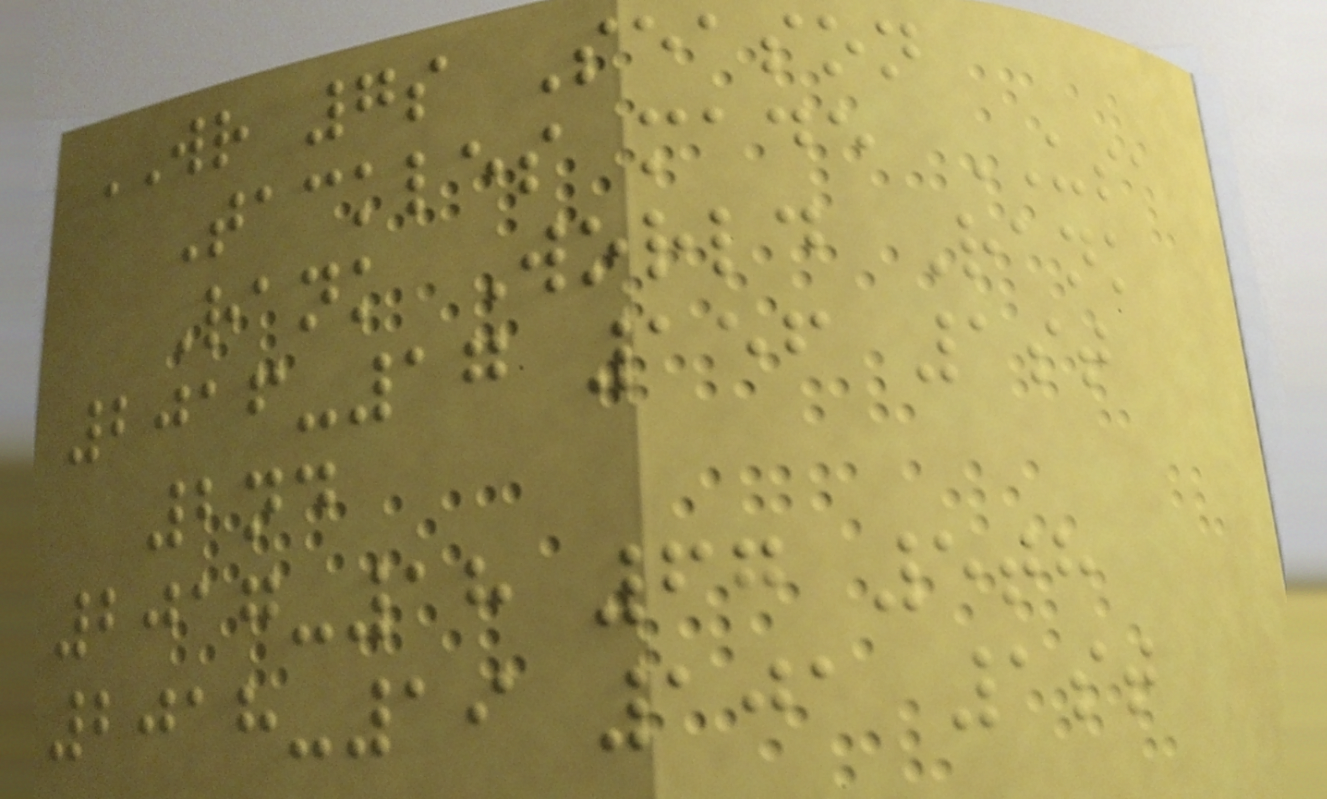WR 7s Season
Tackles made USA
Rank World Rank
2016-17 156 1st
2nd
2017-18 67 5th
2018-19 101 1st
